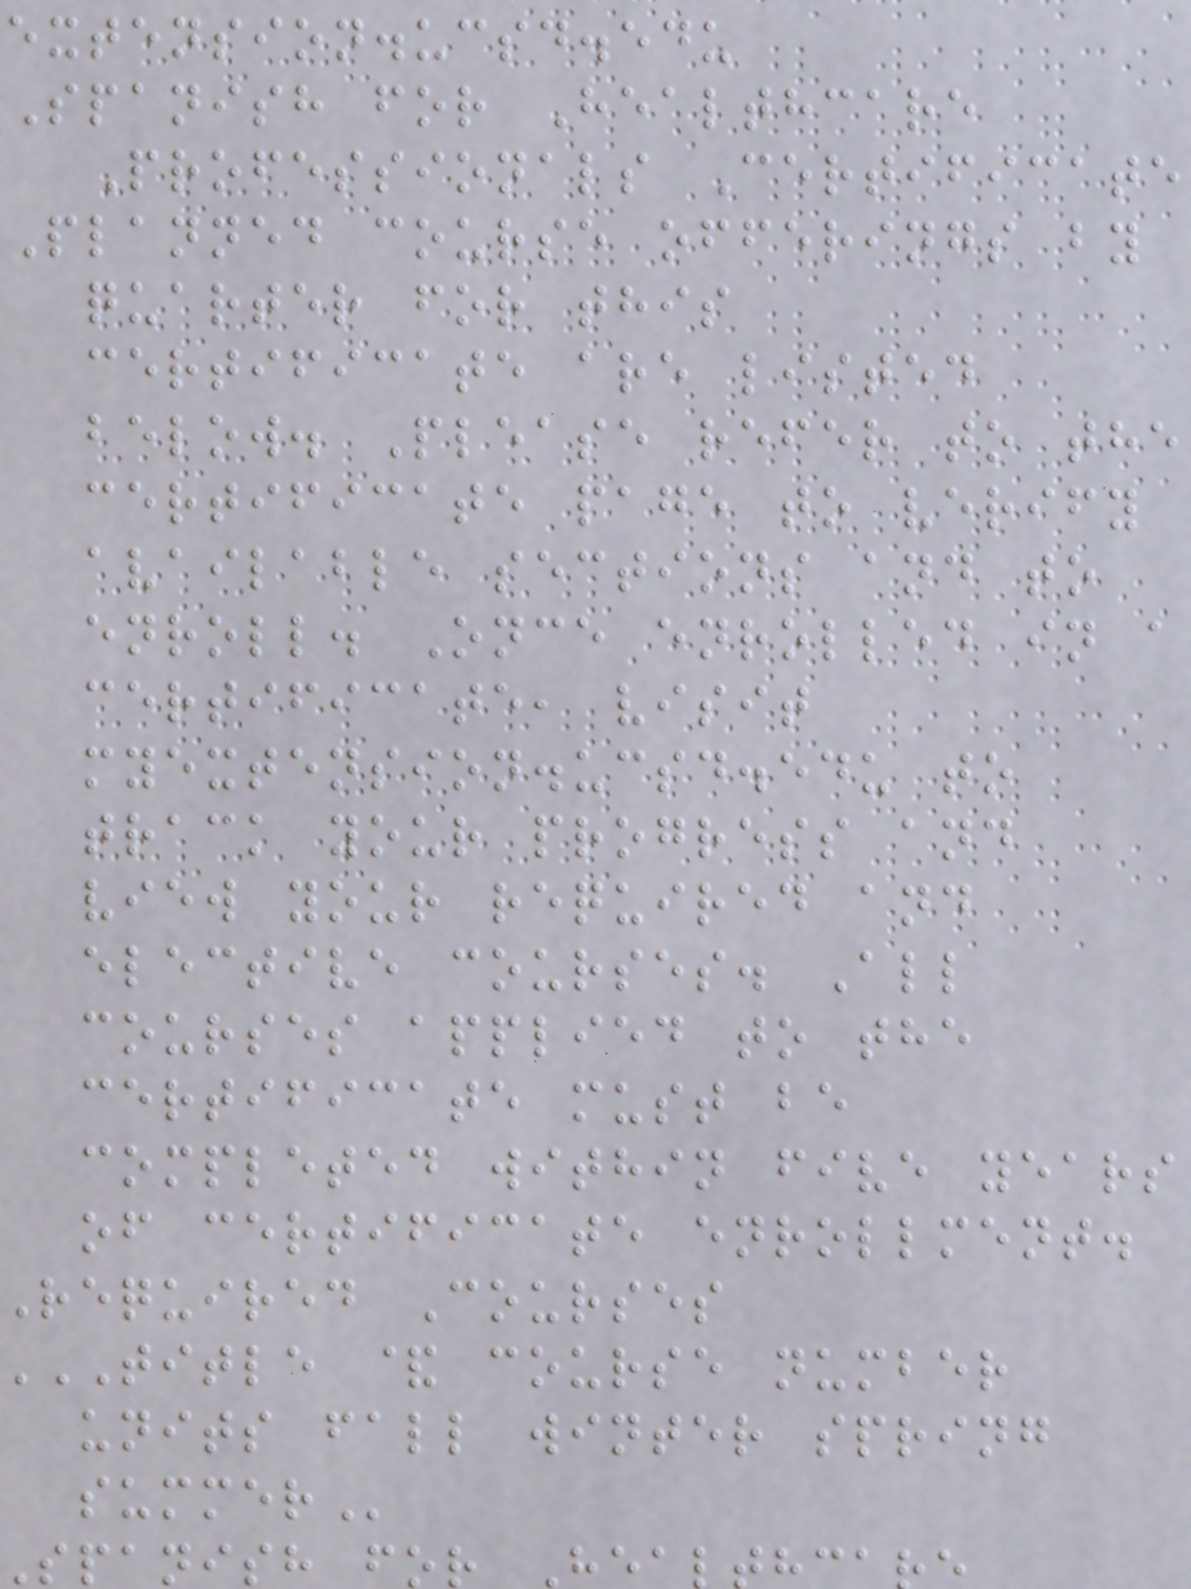extension.ucsd.edu
Spanish for Healthcare
Professionals Certificate
Planned course offerings by
quarter for this
certificate are listed
below. Please refer to the
certificate page to verify
available sections and to
enroll. Once enrolled in a
certificate, visit
myextension.ucsd.edu to
track your progress and
view your required and
elective courses. All
courses applied to the
certificate must be
completed within five years
of certificate enrollment.
required Courses
TITLE & course number
units fall winter spring
spanish for
